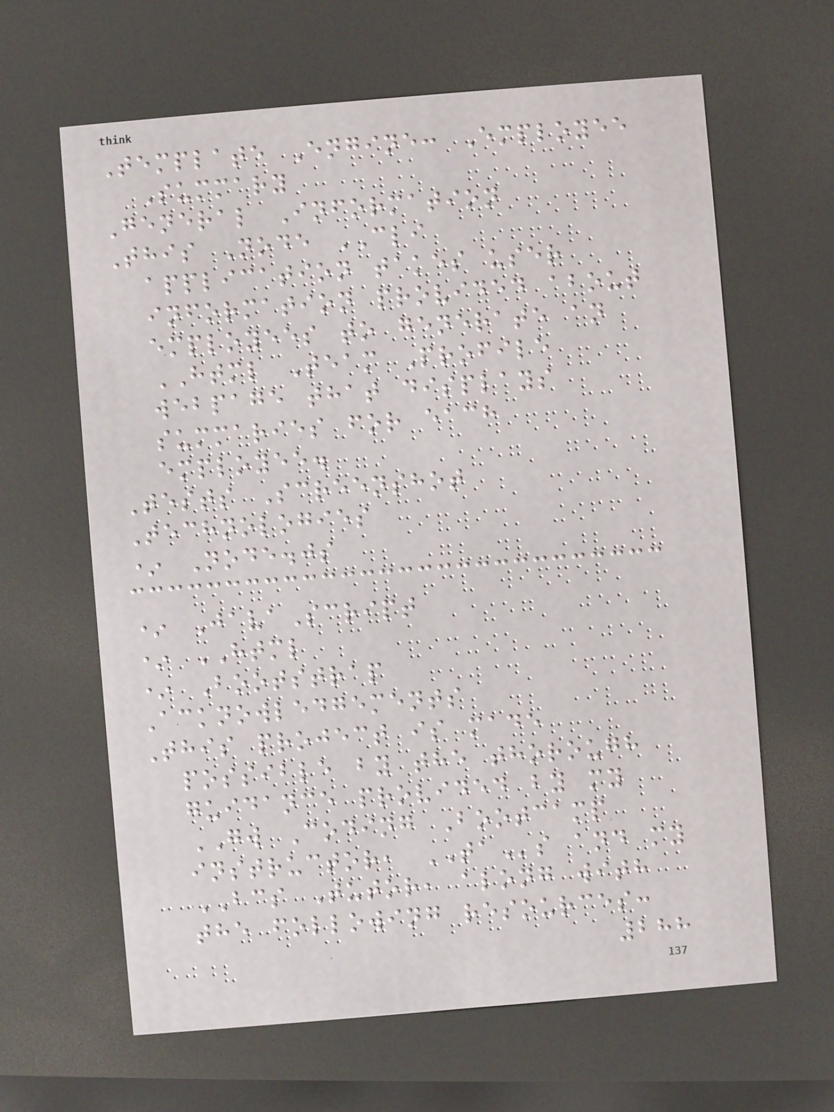Template Engine: Employee
Summary
General Information
This Node CLI
application takes user
information provided about
employees to generate an
HTML Team Profile
webpage that displays
summaries for each
employee.
Tests Screenshot
Technologies
* Node.js
* JavaScript
* HTML
* Bootstrap
Acknowledgements
This project is made
possible by the thorough
guidance provided by my
GW Coding Bootcamp
instructor, TAs and my
BCS Tutor, along with
the following resources:
288
